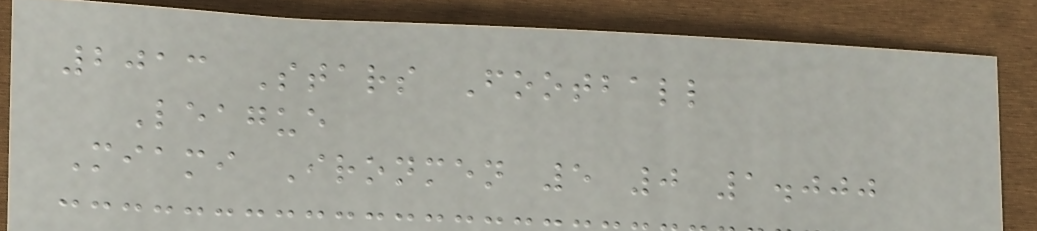2013 Stars Football
League
Miami Ironmen 5 0 1.000
